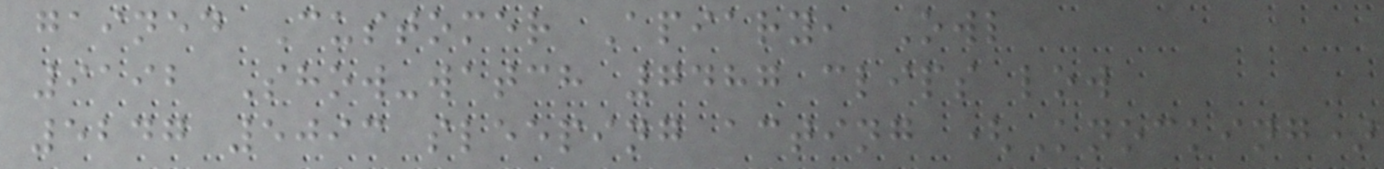gained Customer Apiary, Owl
9192 Show-watch 7487 clips low
5247 5093 sleeping acting (Knocking)
